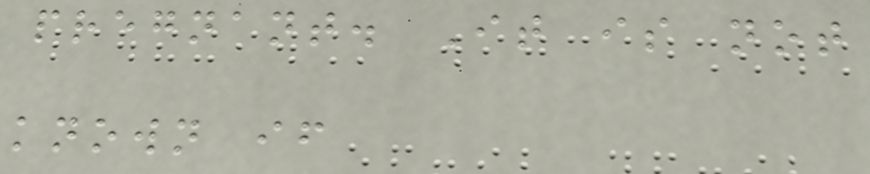pregnant. It is not
known if
